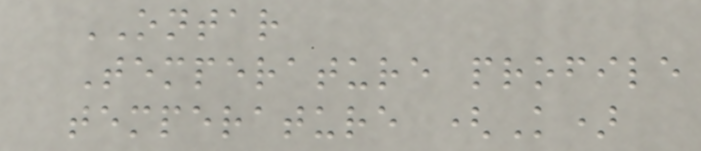ONTAR
Temperature profile
temperature (K)
